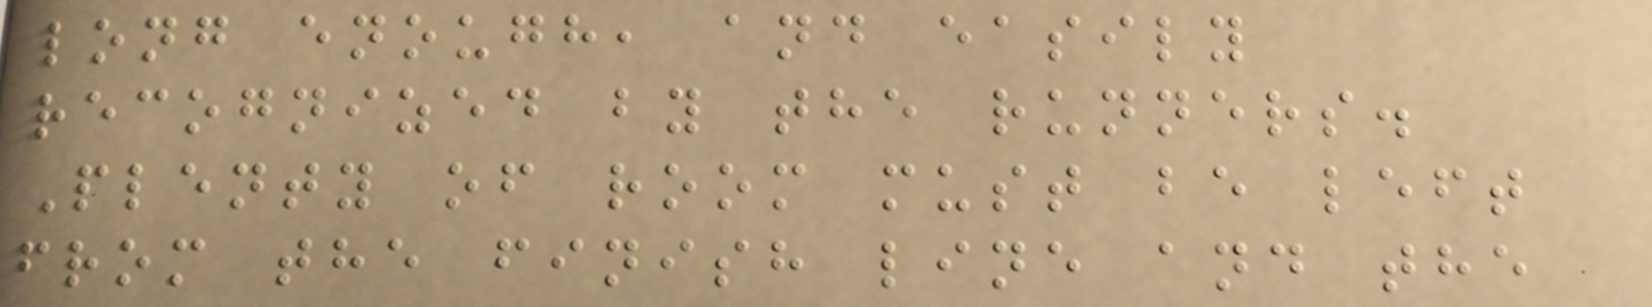long enough, and easily
recognized by the runners.
Plenty of room must be left
from the finish line and the
